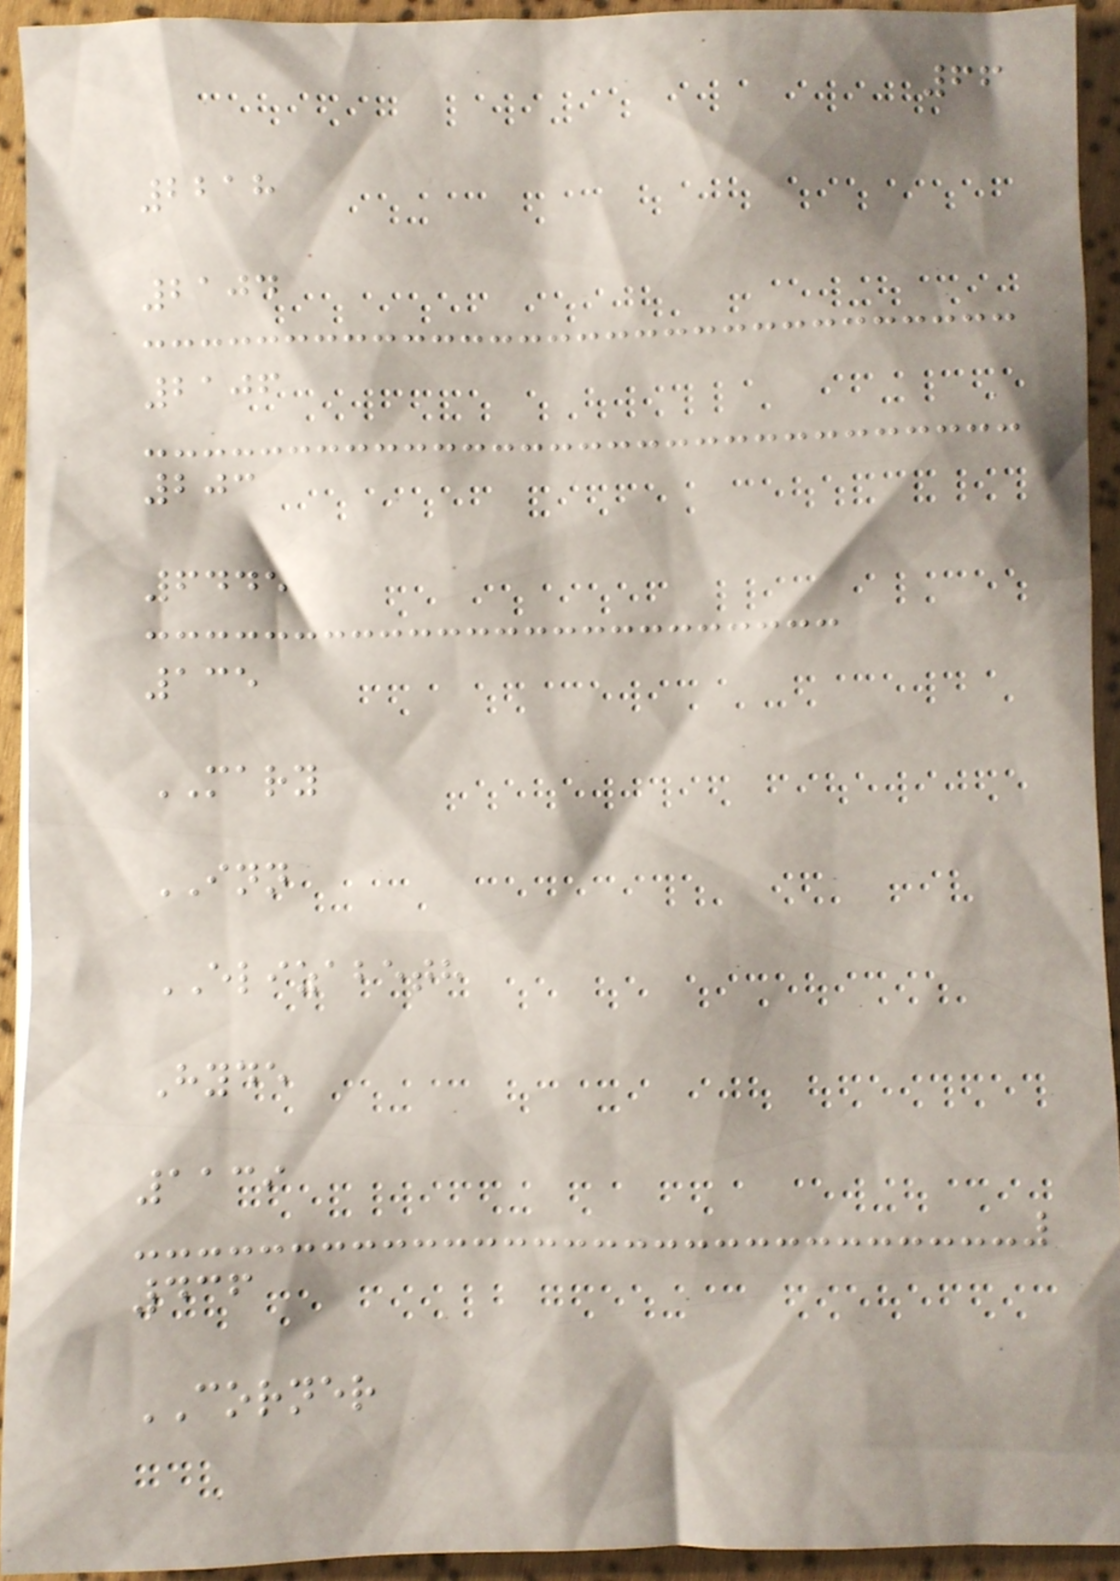66
2218
2104
2106
203
6445
135
MARY
INN
ELIZABETH
Hyde
1139
436
CORNER
